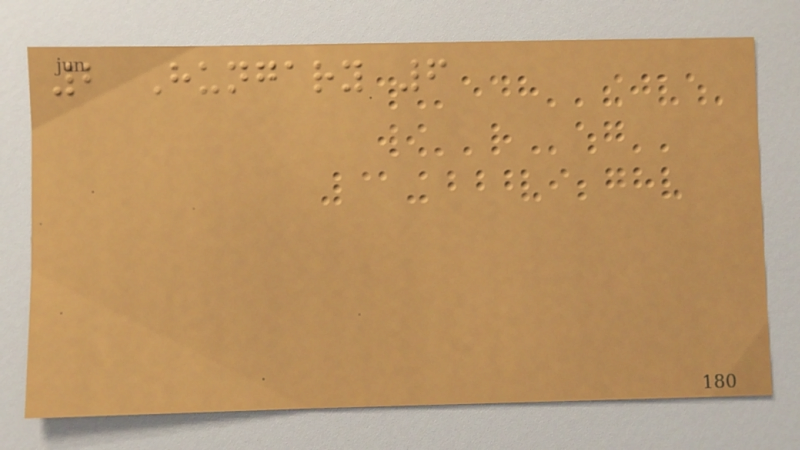2 Hungary 6
